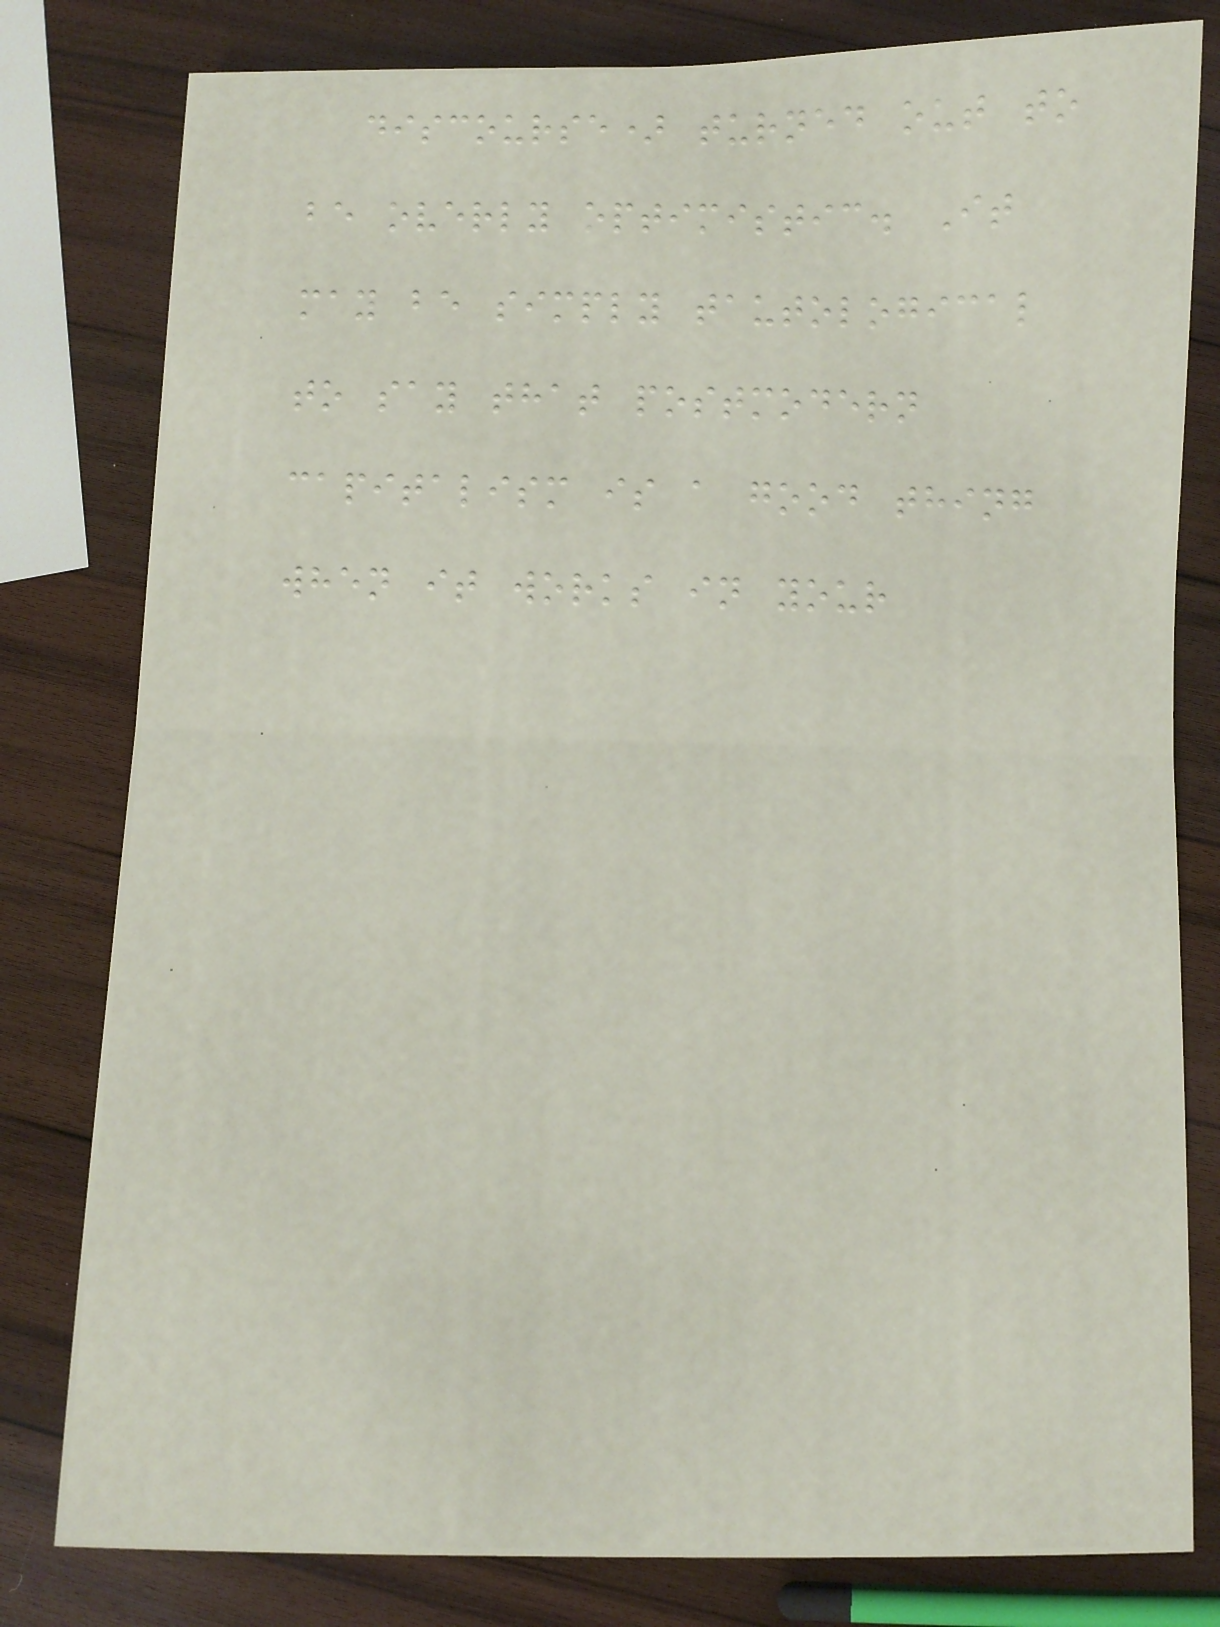discourse) turned out to
be overly optimistic. It
may be simply tautological
to say that postmodern
capitalism is a good thing
when it works in your
